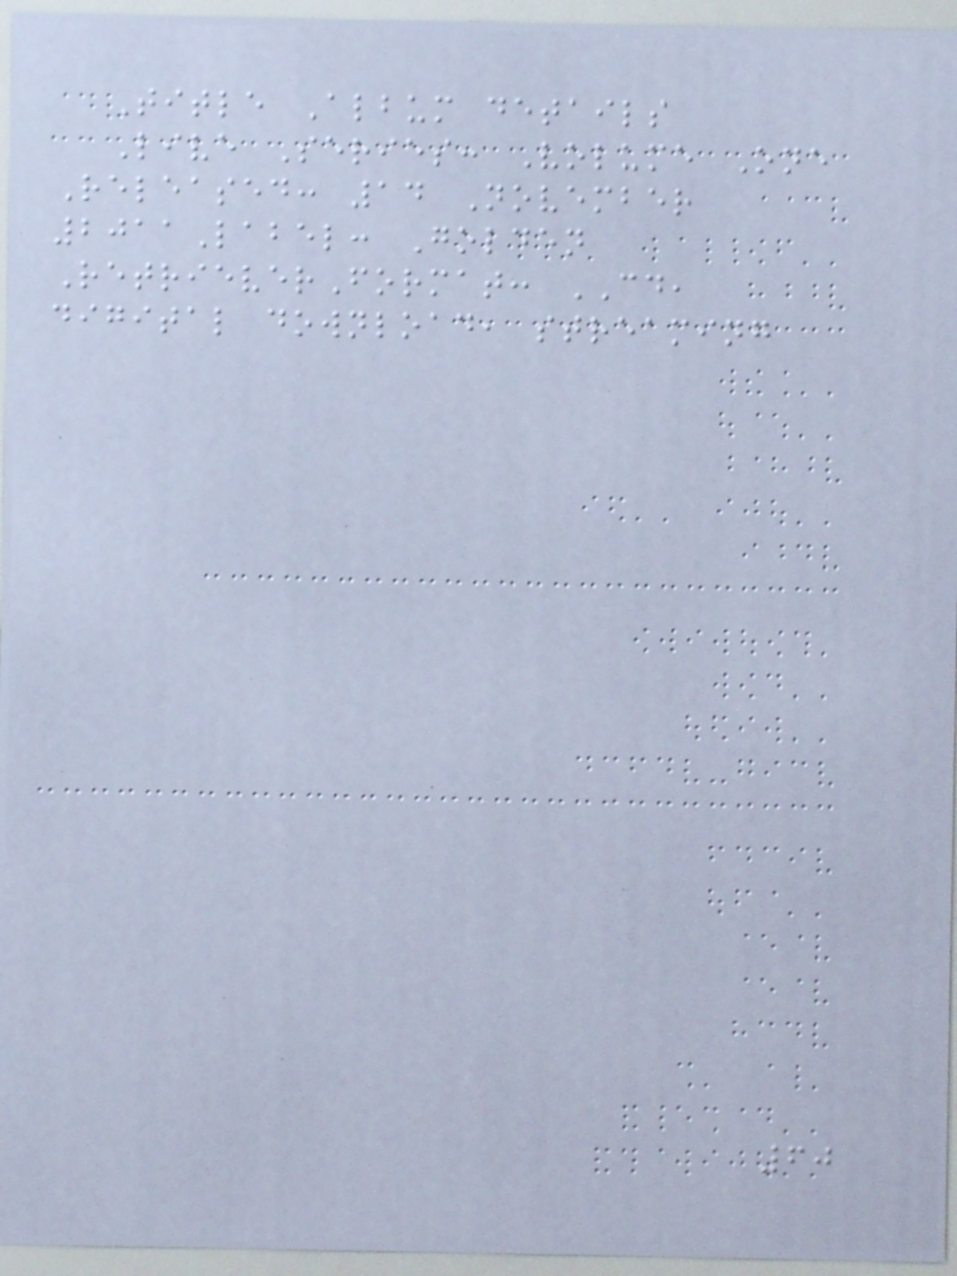Title Album details
Live Series: Volume One
Released: 14 November
2011Label: Golden
RetrieverFormat: CD,
digital download, streaming
60
